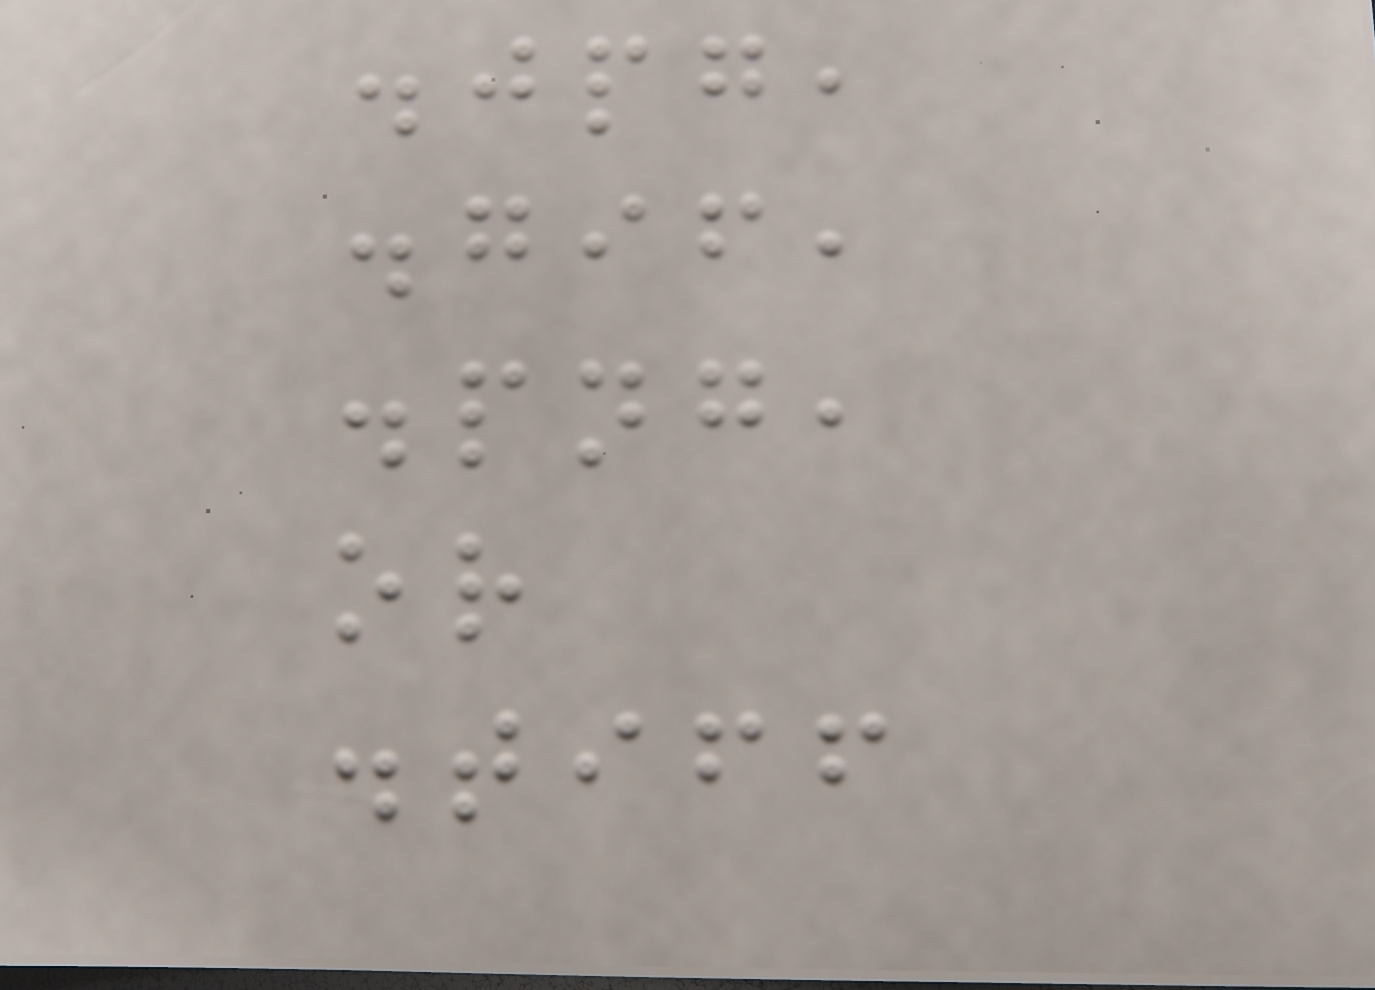.jpg,
.gif,
.png,
or
.tiff
